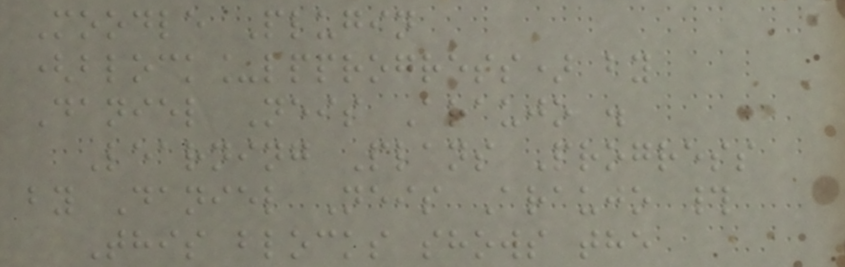Moodle Plugin
(block_lpprogress) by
Daniel Neis Araujo .
Learning Plans Progress
by Daniel Neis Araujo #
This blocks shows the
